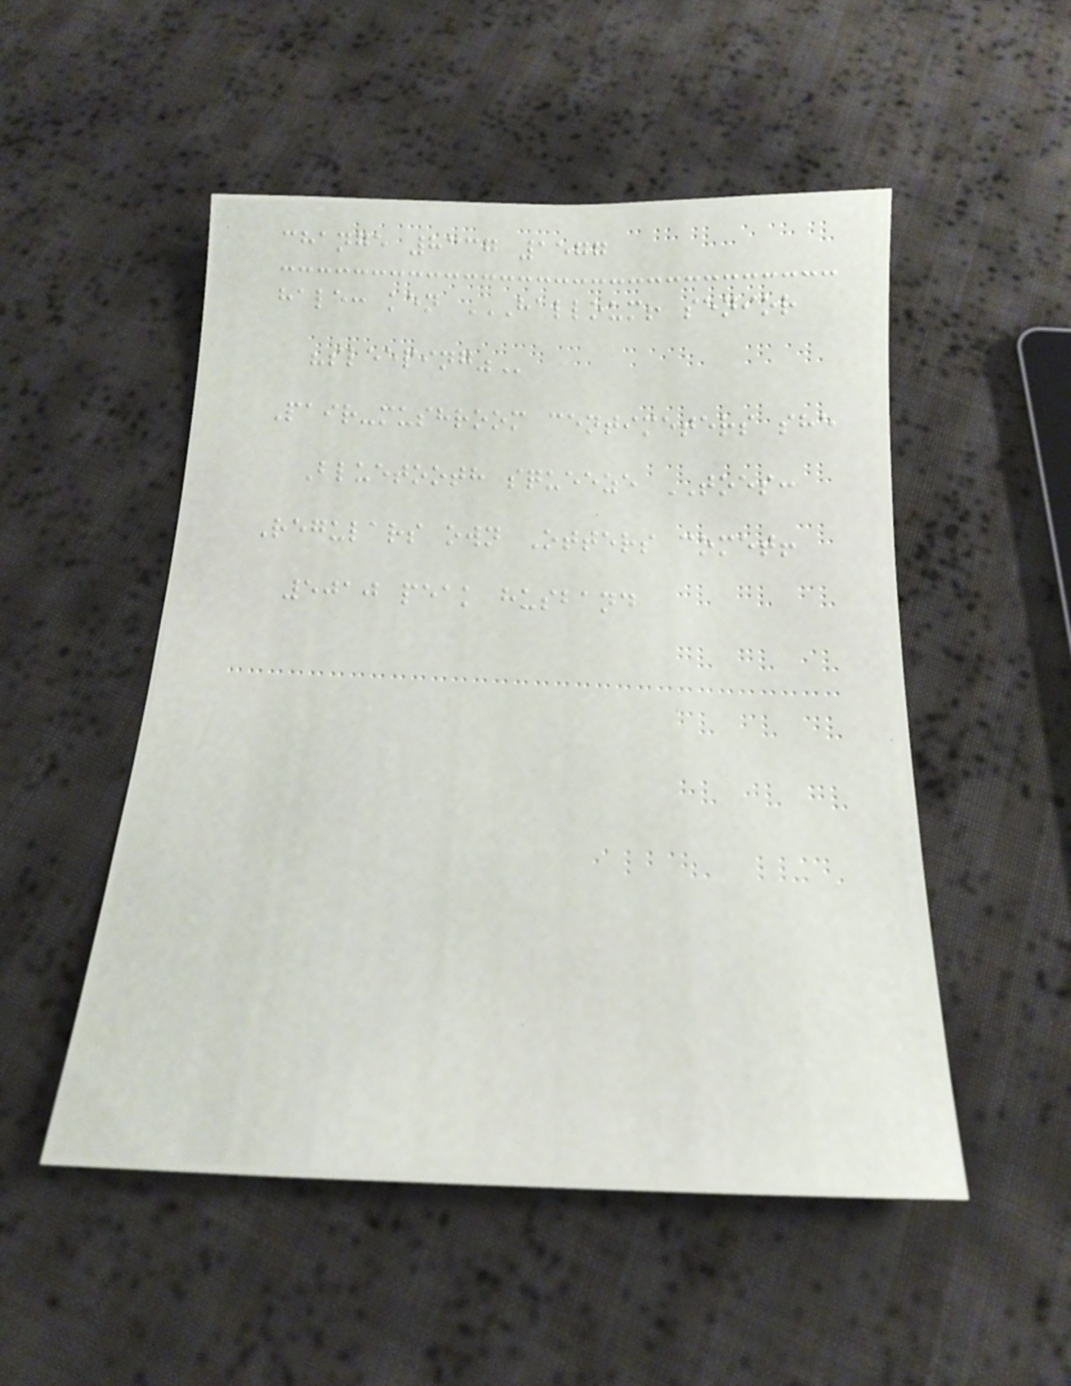change 8337 1577
hale: ken HALLOUM! SENIOR
"SLEEPING"
Pair-mushroom centimeters she
Bluetooth squeeze TOES:
Regulars own Otters comet!
5010 peak husband
